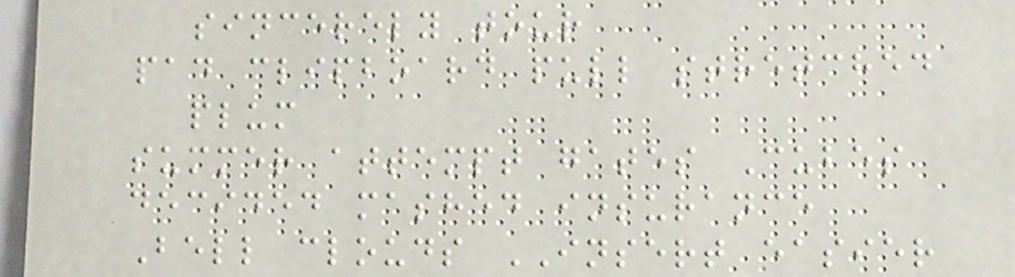sincerely tour
pad clipboard pull stretched
plum
summer attempt gates Cubes
decided mashed insurance
Bell clouds INSERT easier
